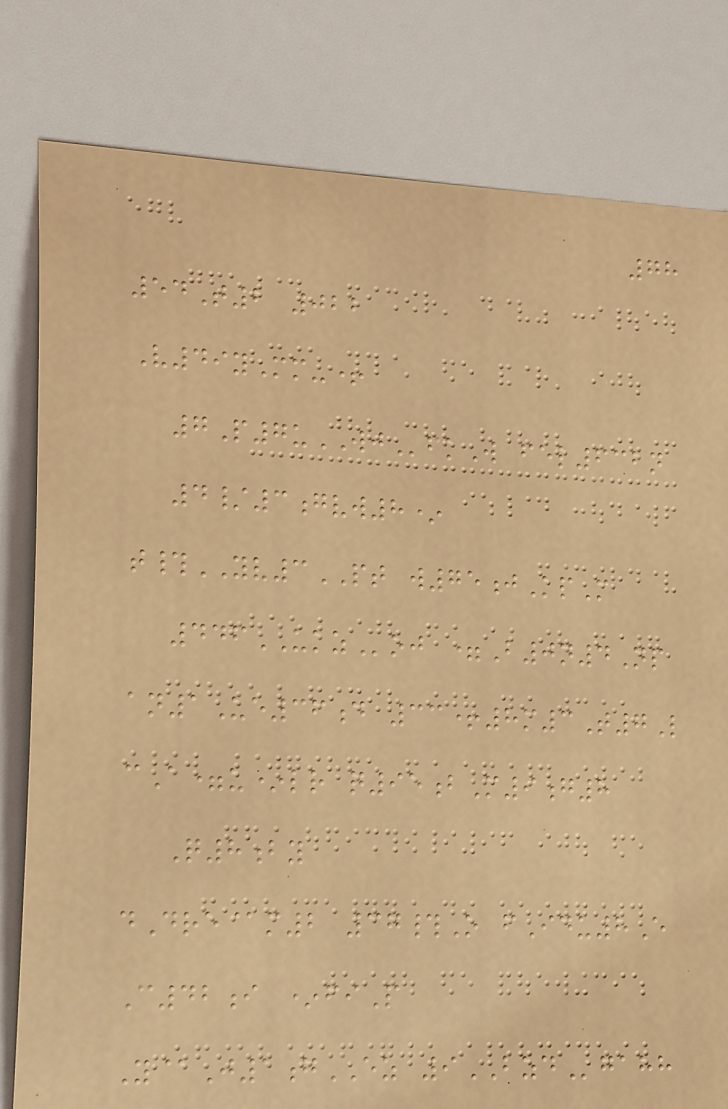78
54T2 022
V49yMm-+
7P7uWJfkW fel632n
4/3gvw8*
t#YV3PT w75jKpM
446UKZoj =B0n4Np
an1Ue36d 33+8m3T7L
cA=u*lr q95bM9g8
Q8by
dDre@m2 37#O fIdu8E
C42i *fiP
Y@J1gEZ 9BZDgahh
